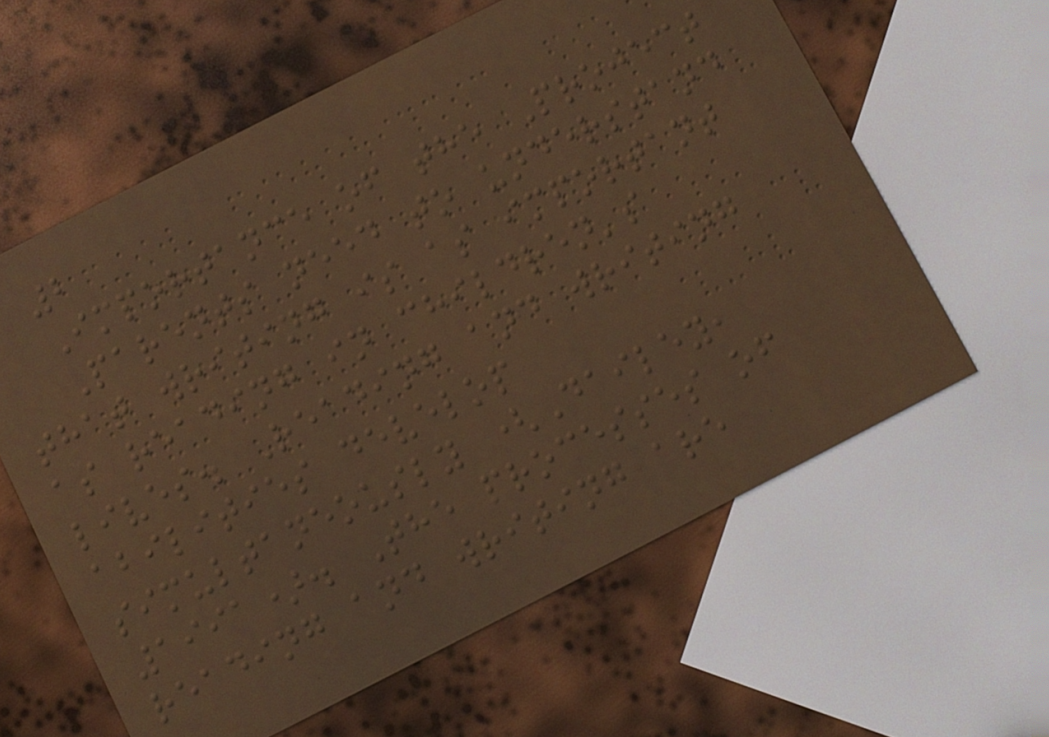2
Importance of the Project
Parents need to understand
that writing is as important
as reading in children's
lives. Reading and writing
abilities develop
simultaneously (Dailey,
1991). The processes of
reading and writing are
